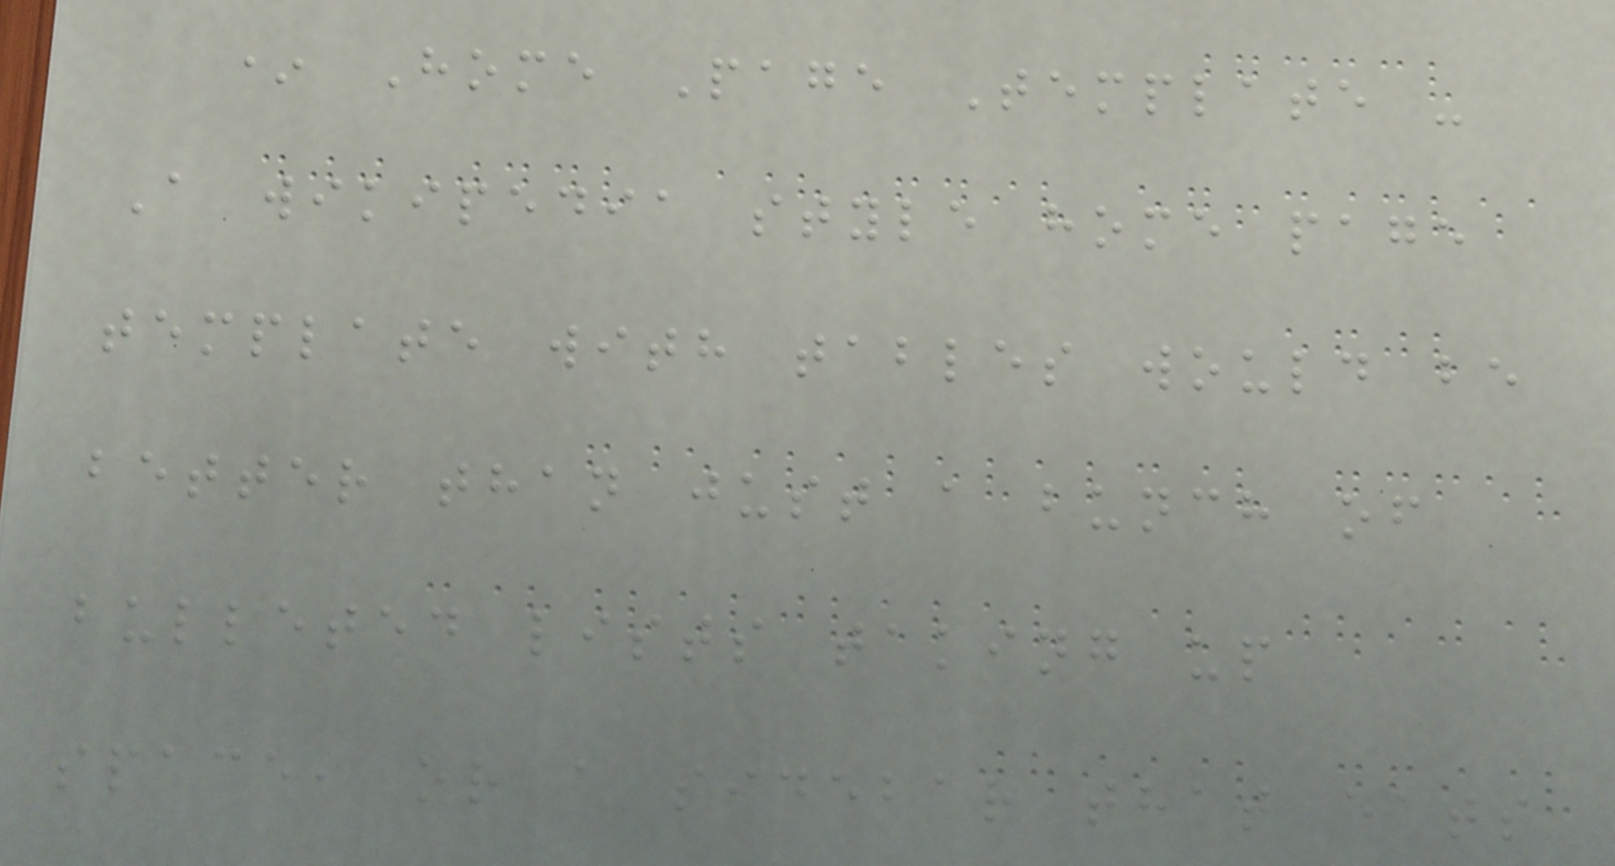* Home Page Template -
A wikipedia style home page
template with tables would be
better than just a bunch of
bulleted lists taking up
space, or a sidebar that eats
